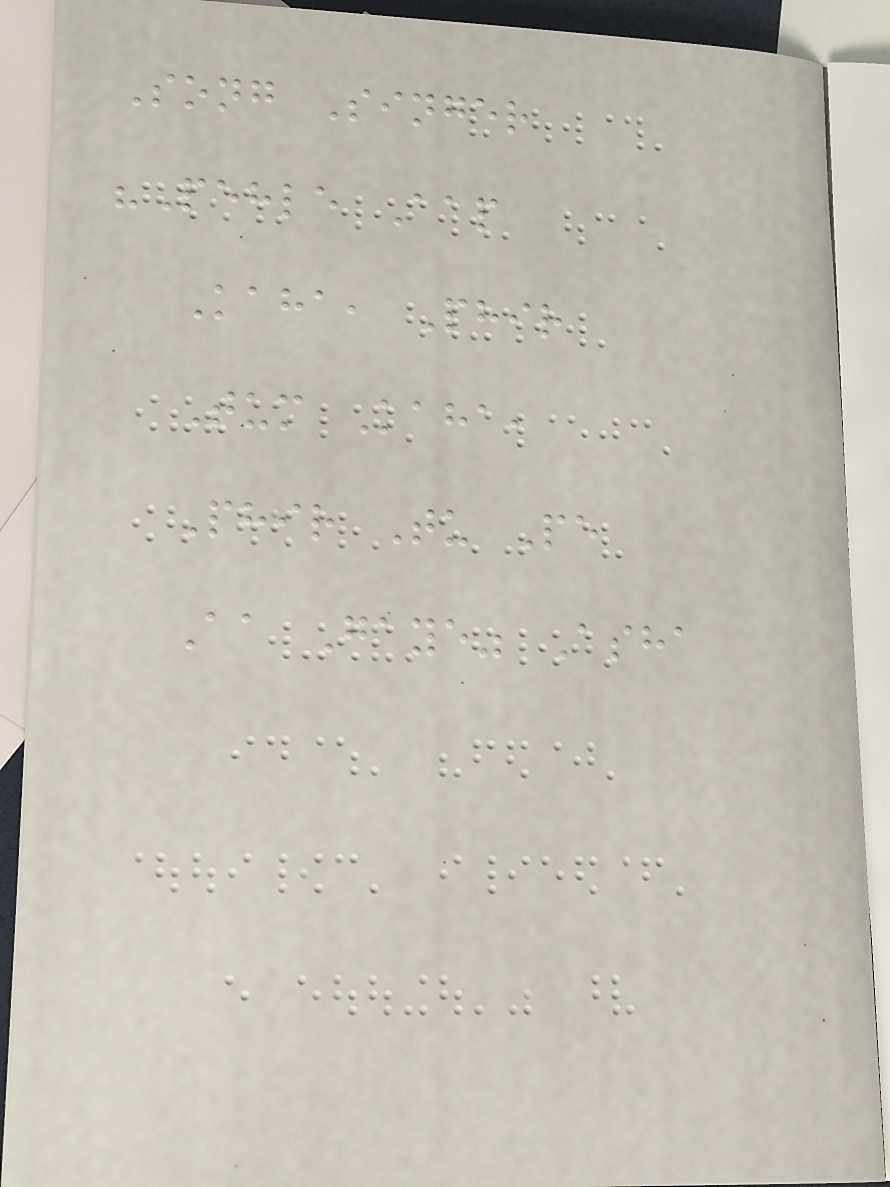Song Singer
"Pehle Aap
Kaha, Phir
Tum Kaha,
Phir Tu Pe
Aa Gaye" Asha
